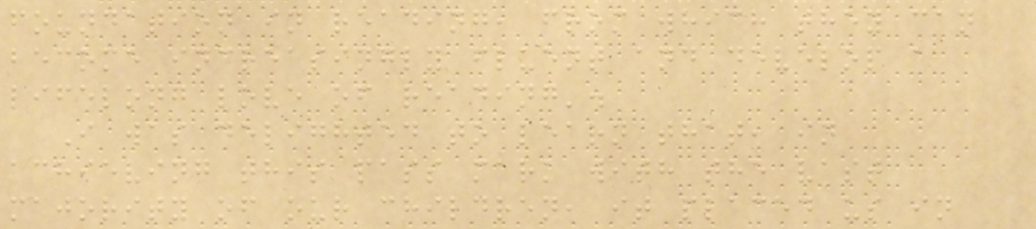foundation in reading, from which they can
become increasingly fluent and develop a
lifelong love of reading'.
I was delighted to learn that, in
achieving this pass mark with the vast
majority of our children, it placed us in
